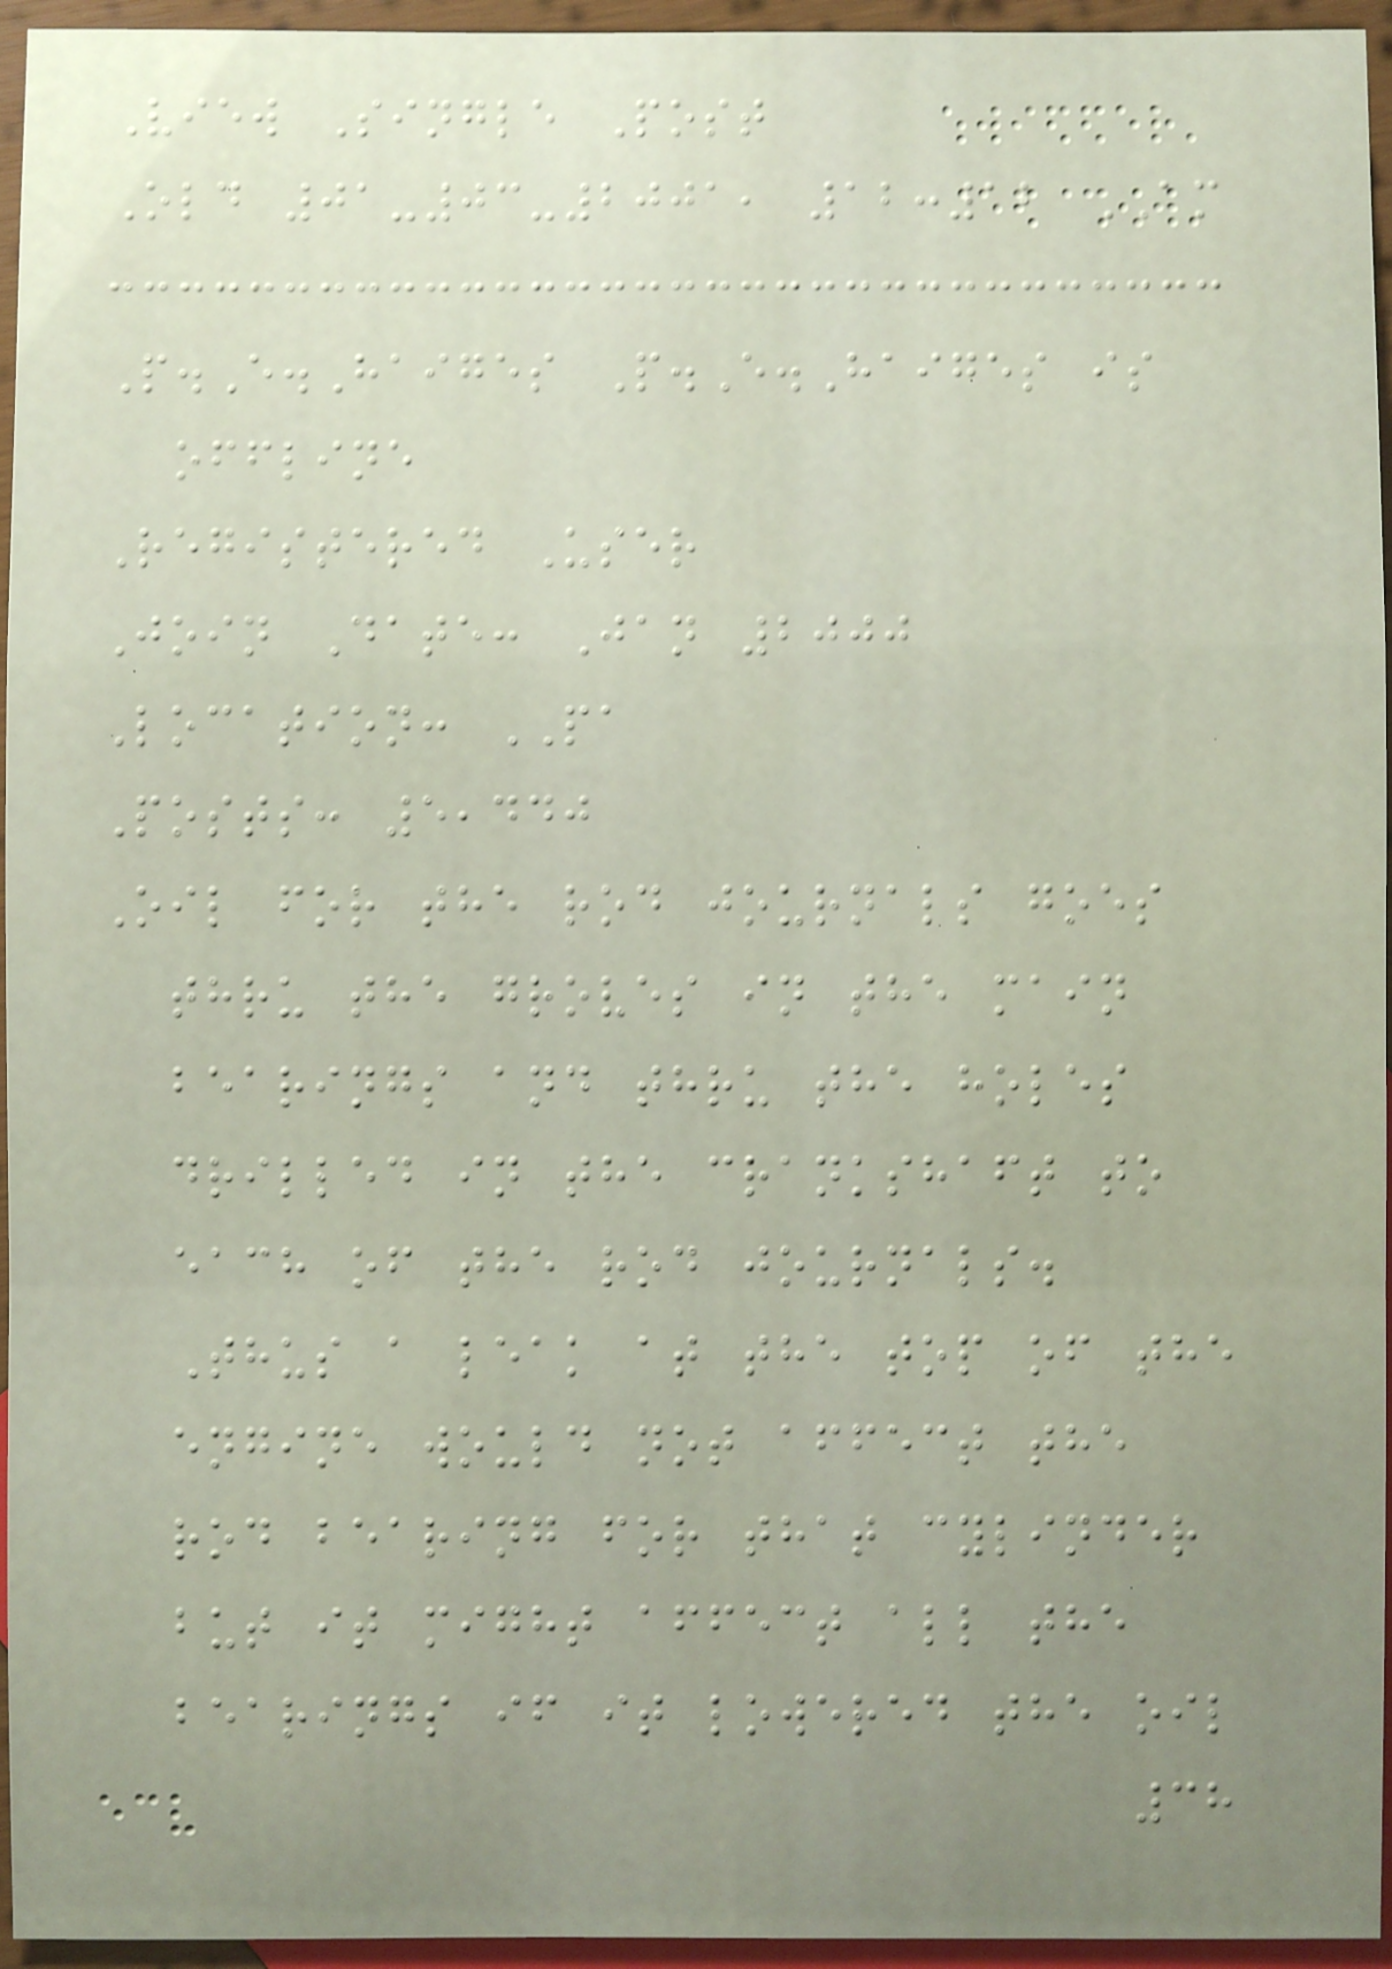View Single Post
Old 01-03-2001, 12:12 AM
P.E.Haiges P.E.Haiges is
offline
Registered User
Join Date: Jan 2000
Location: PA
Posts: 5,440
Oil for the rod journals goes
thru the groves in the main
bearings and thru the holes
drilled in the crankshaft to
each of the rod journals.
Thus a leak at the top of the
engine would not affect the
rod bearing for that cylinder
but it might affect all the
bearings if it lowered the oil
38
